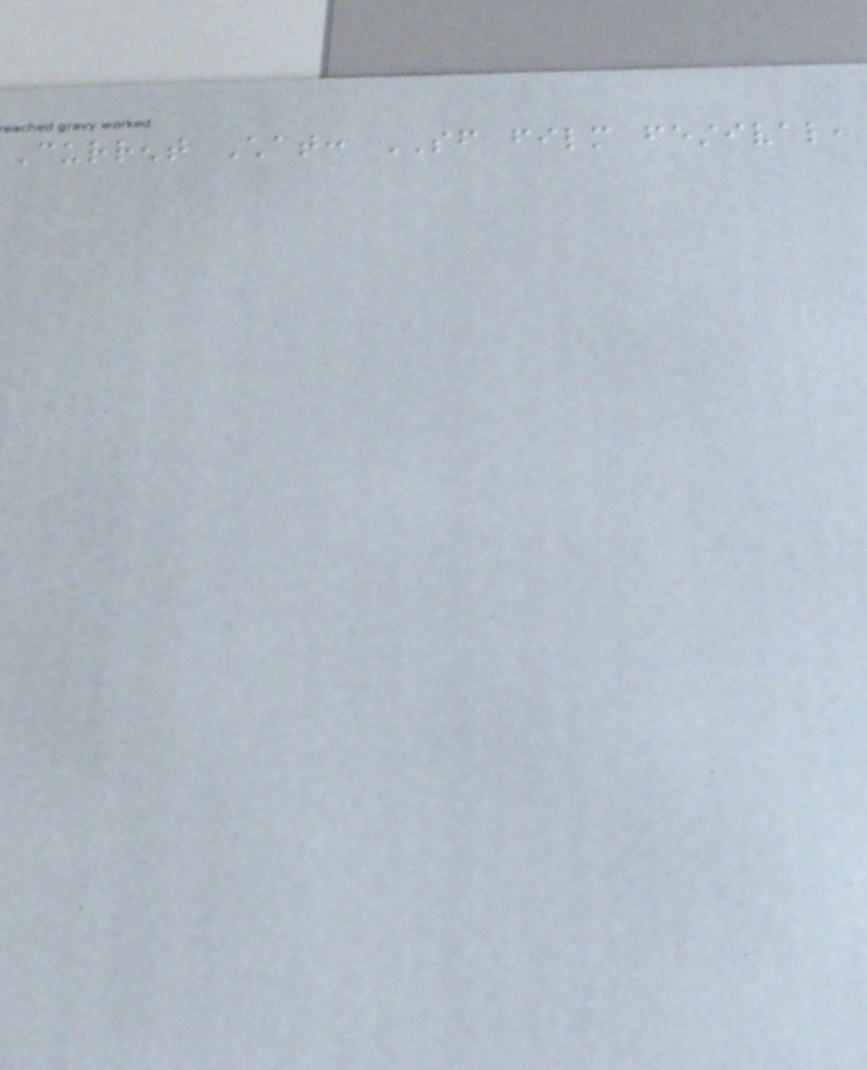Current Chat: SF film festival,
